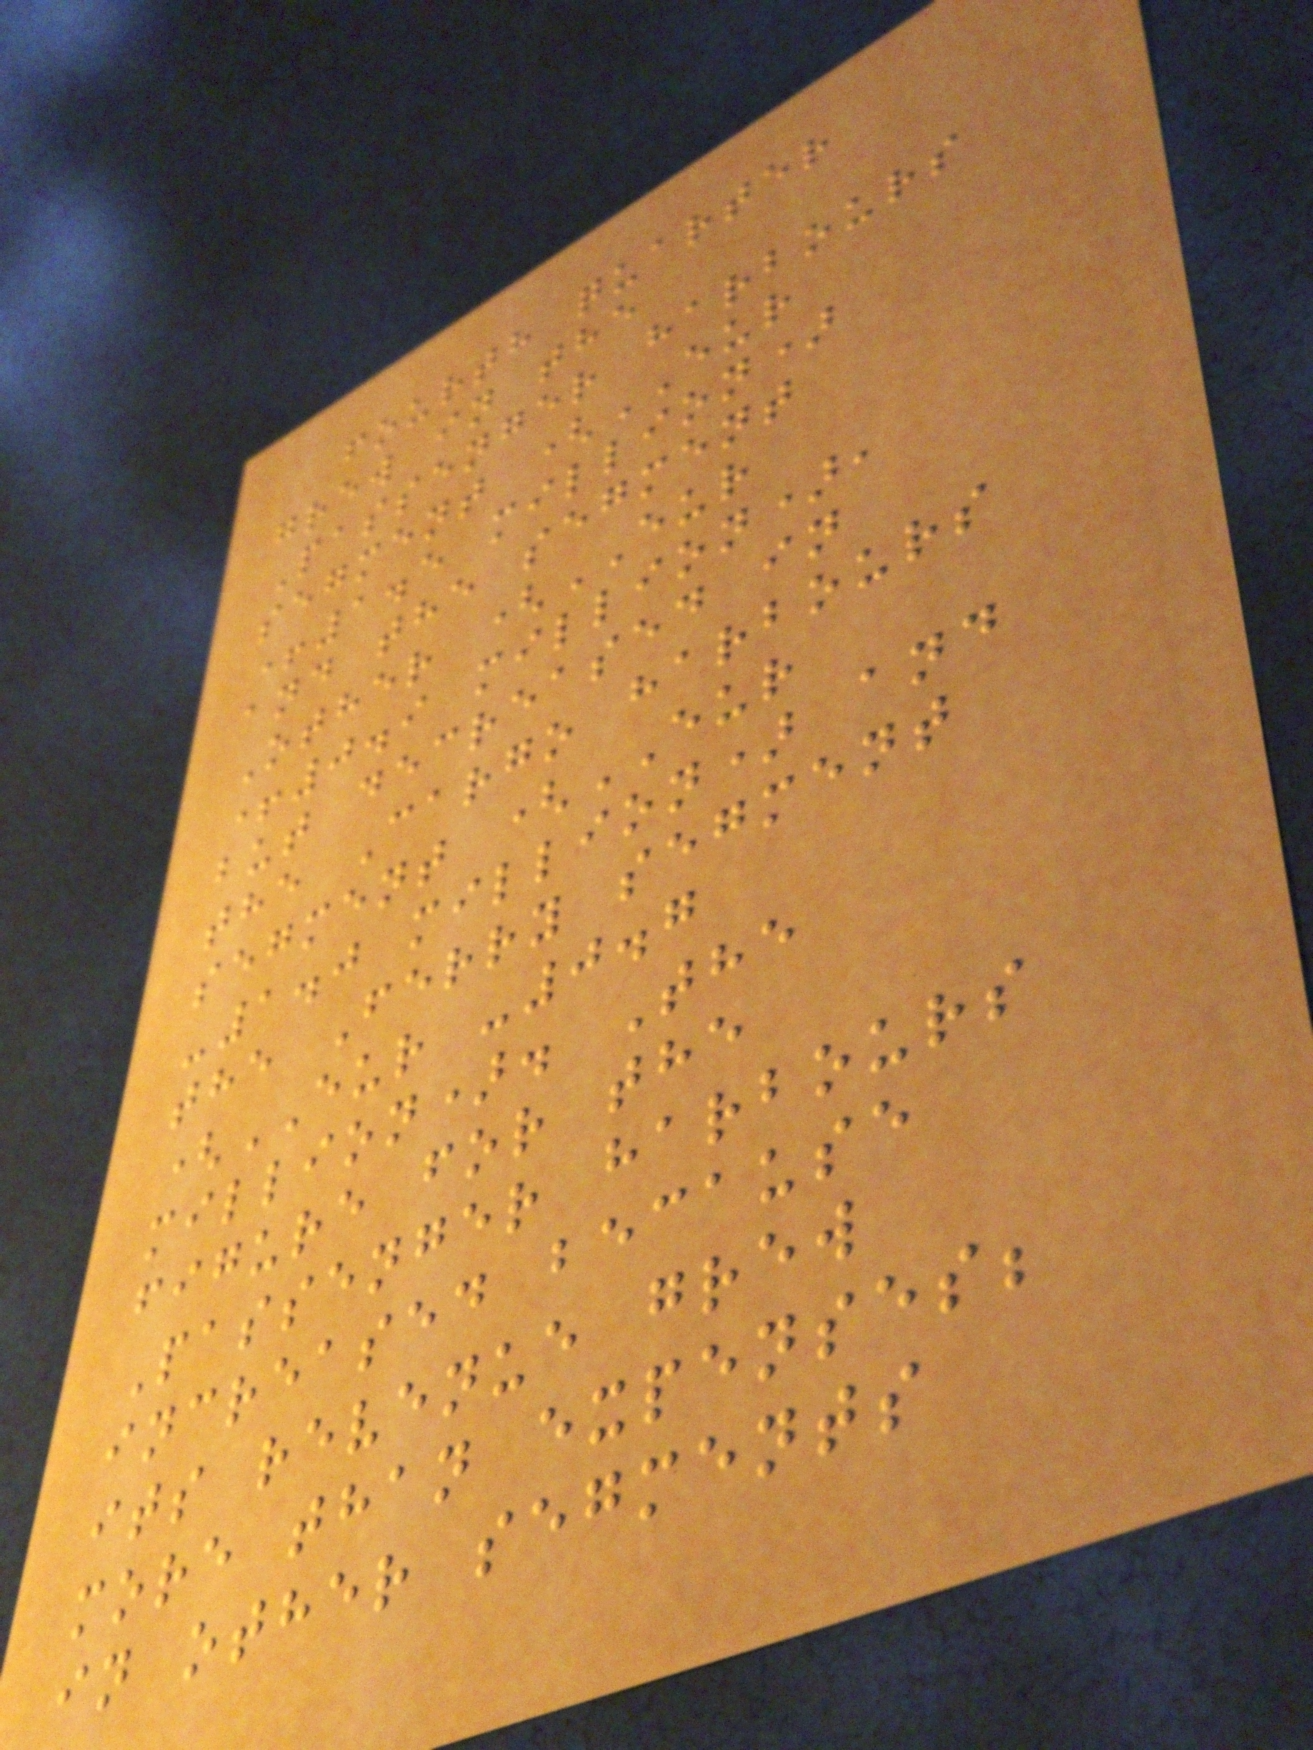fourth quarter
grew in the
Passenger harbours
segment (EUR
+1.5 million)
and the segment
Other (EUR
+0.9 million),
but decreased in
the Cargo harbours
segment (EUR
-1.0 million) and
the Ferry segment
(EUR -0.7
million). The
figure for the
Passenger harbours
increased because
its revenue grew
more than expenses;
in other segments
